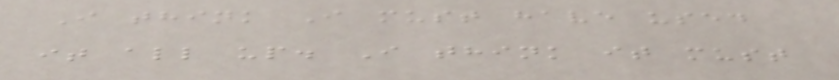I think I must have used
it all up. I think it must
